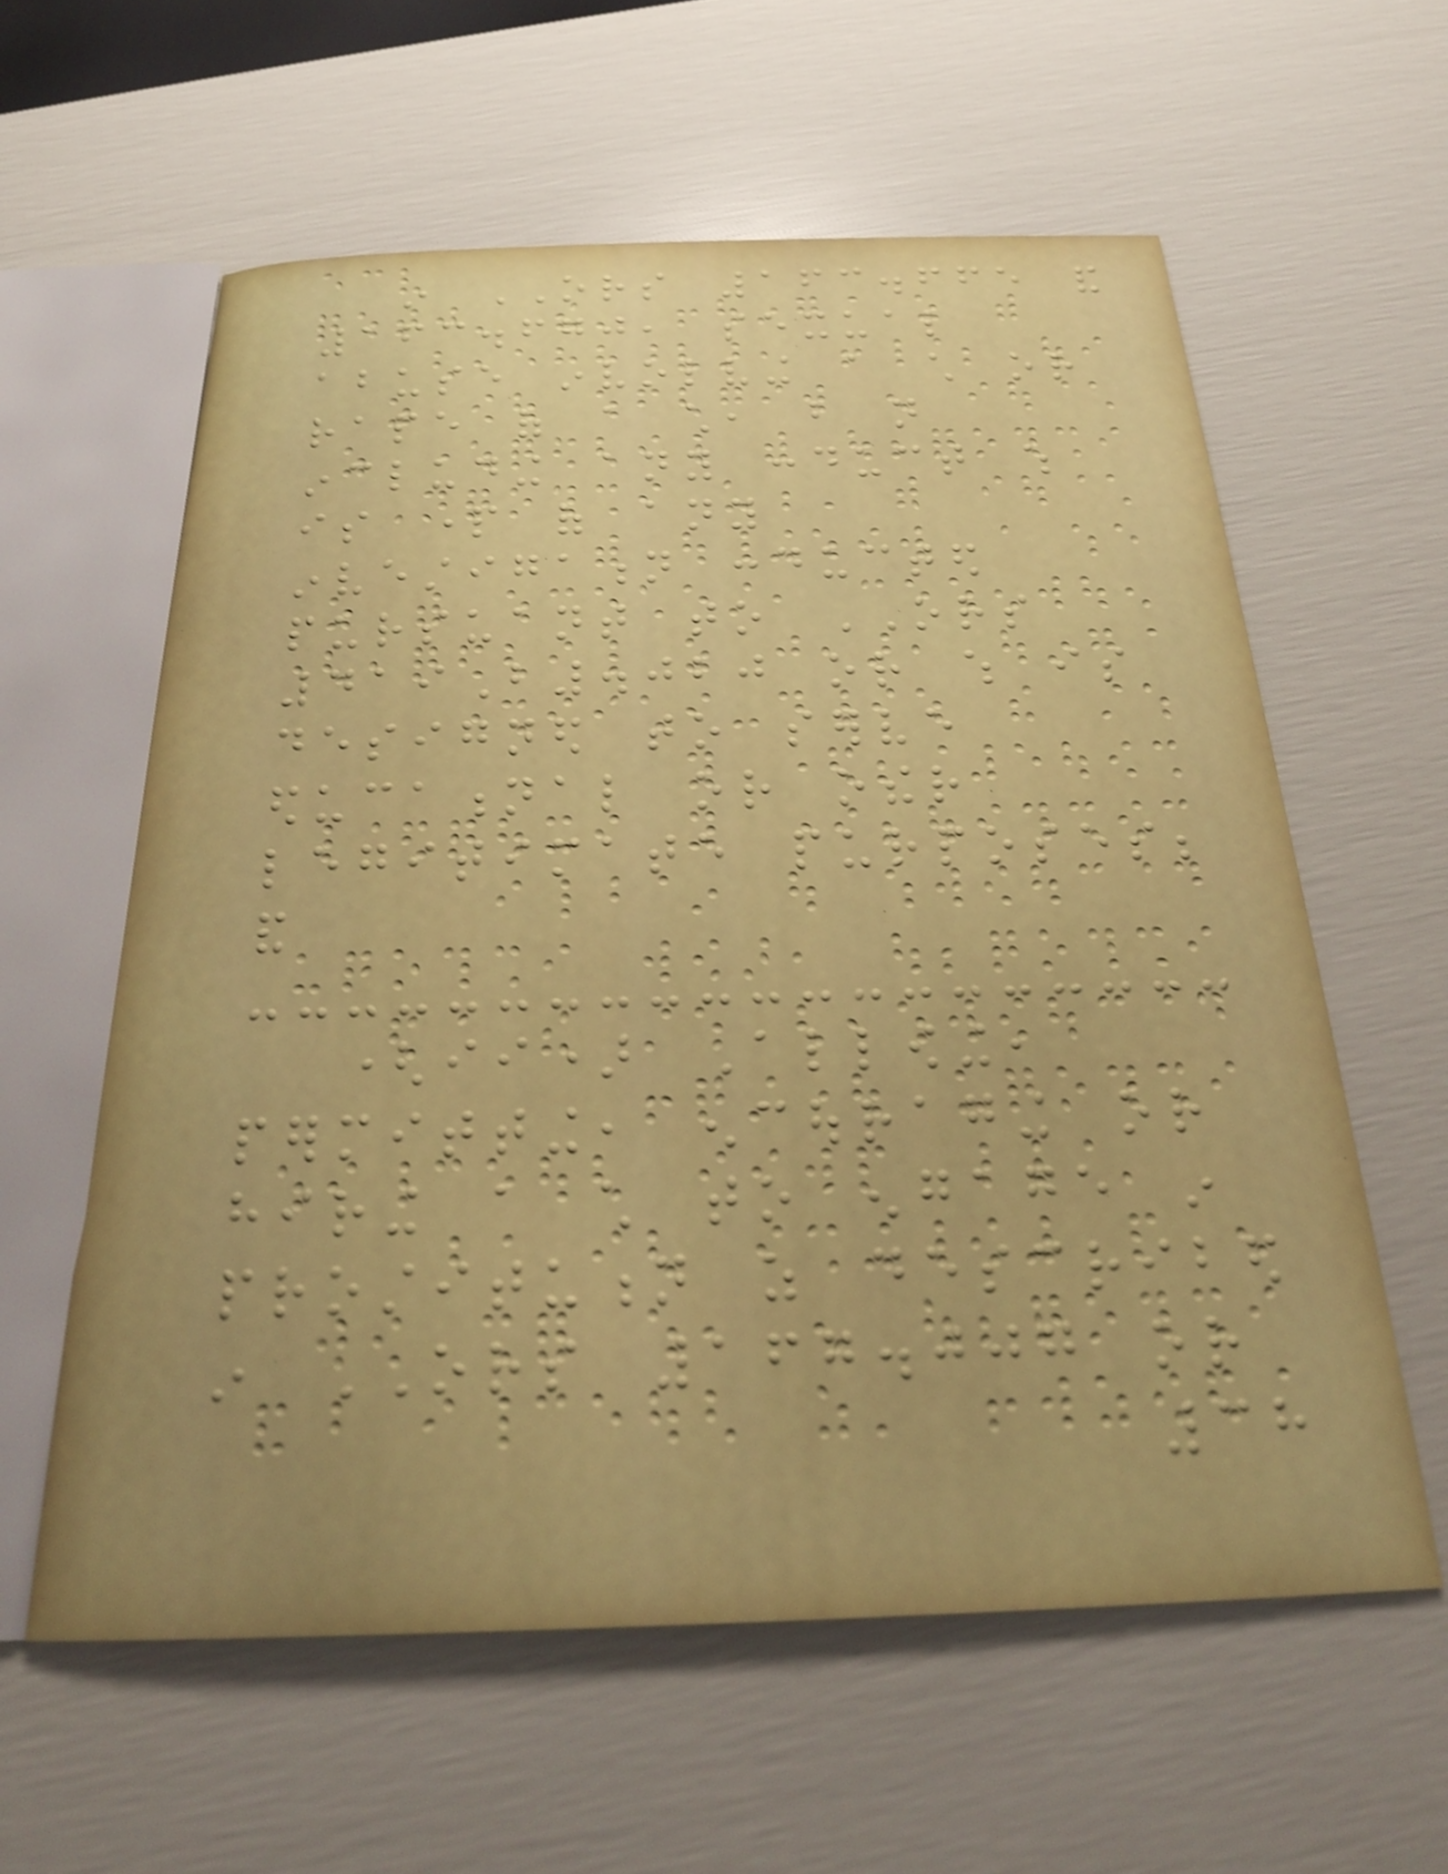in ORS 163.665 and
163.670, sexual
abuse involving a child or
rape of a child, but not
including any conduct which
is part of any
investigation conducted
pursuant to ORS
419B.020 or which is
designed to serve
educational or other
legitimate purposes;
and
(ii) Allowing,
permitting, encouraging or
hiring a child to engage in
prostitution as described
in ORS 167.007 or
38
